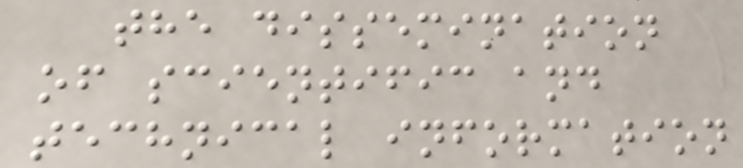the dissemination
of scientific and
technical information
